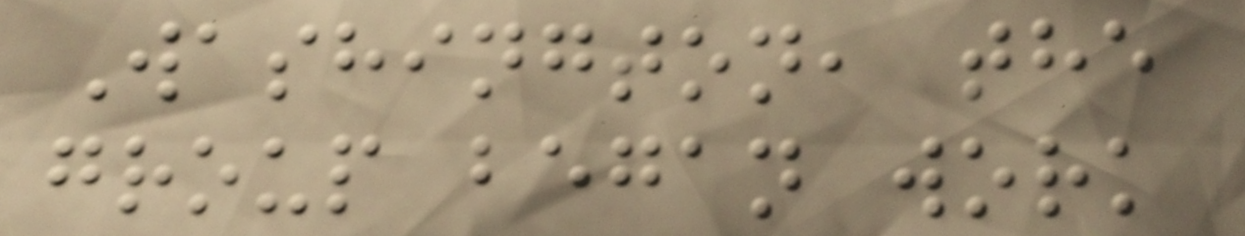Washington, the
group began work
